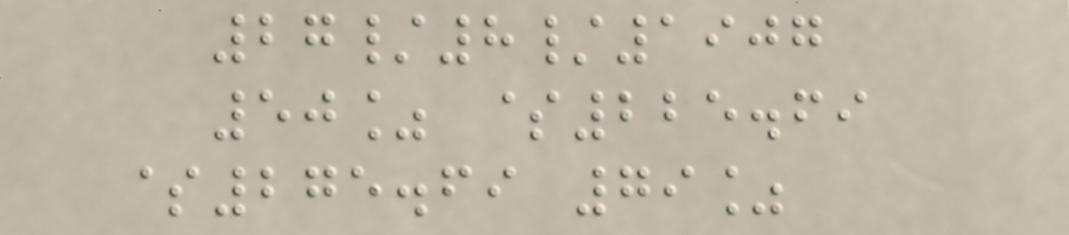27/8/1907
50% $225.69
$275.69 79%
